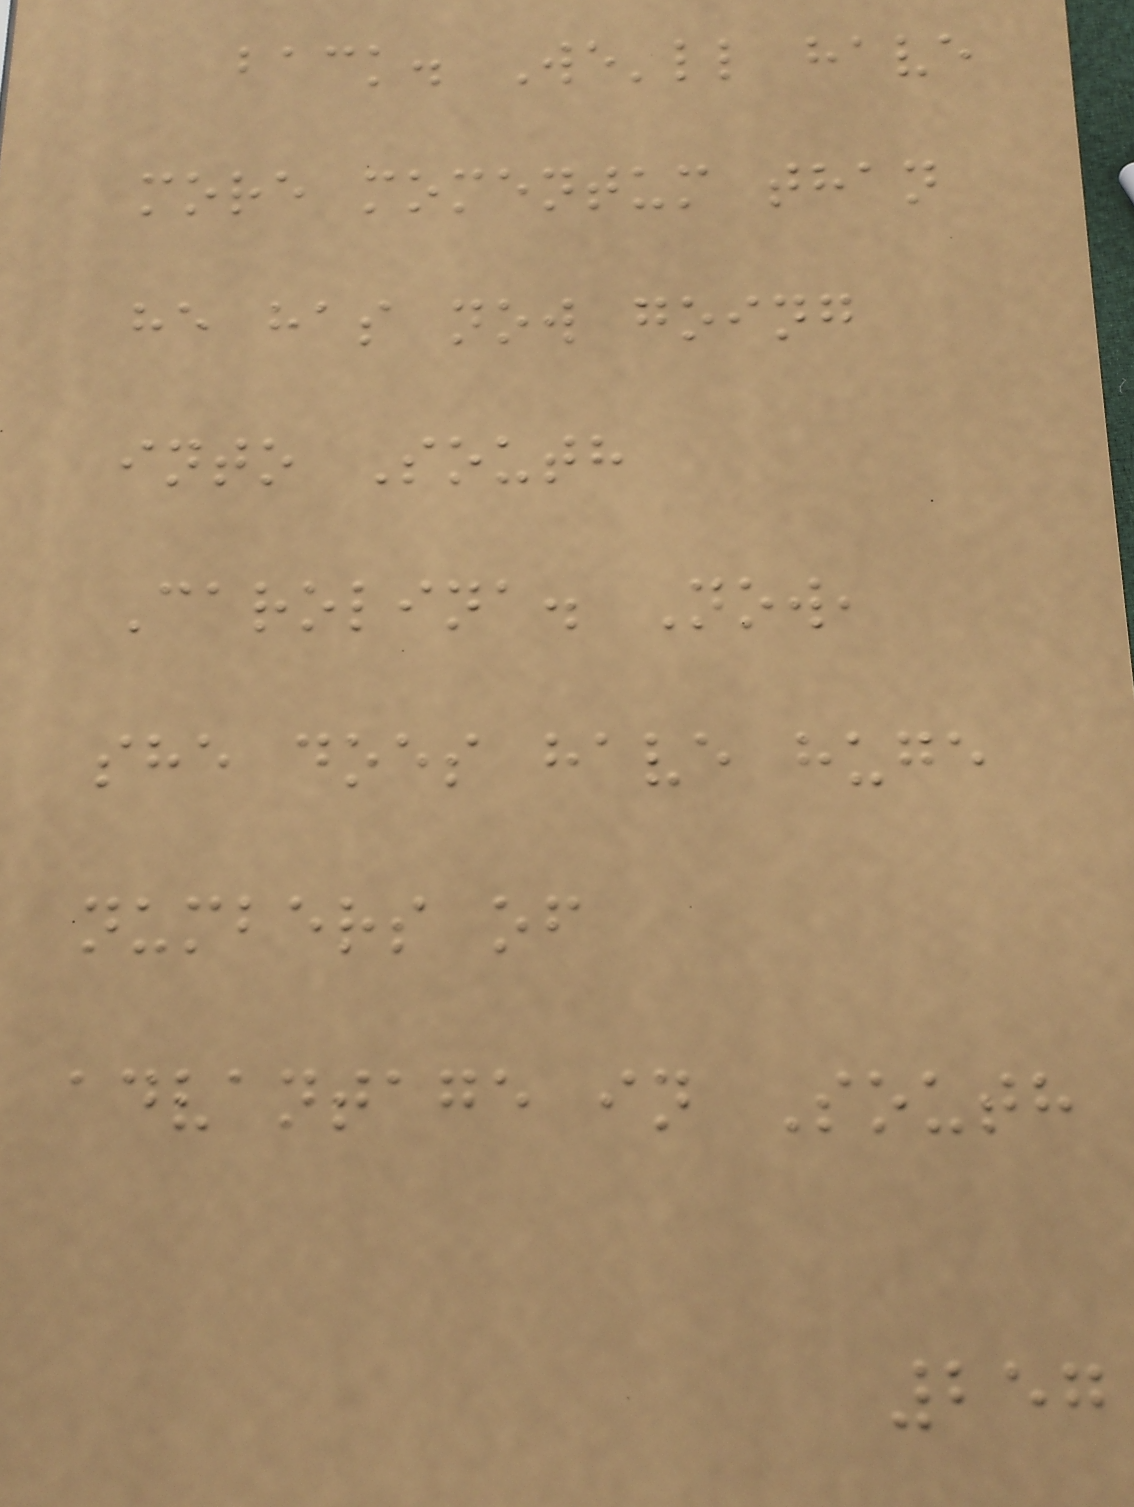back. We'll have
more momentum than
he has now going
into South
Carolina. Now,
she does have huge
numbers of
advantage in South
257
